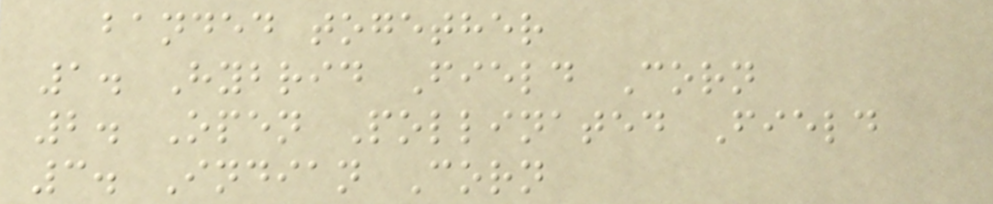banded together
1. Hybrid Field Corn
2. Open Pollinated Field
3. Indian Corn
